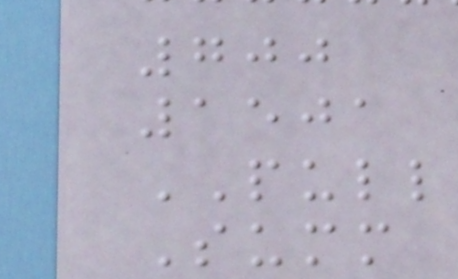700
1501
PULL
Summ
